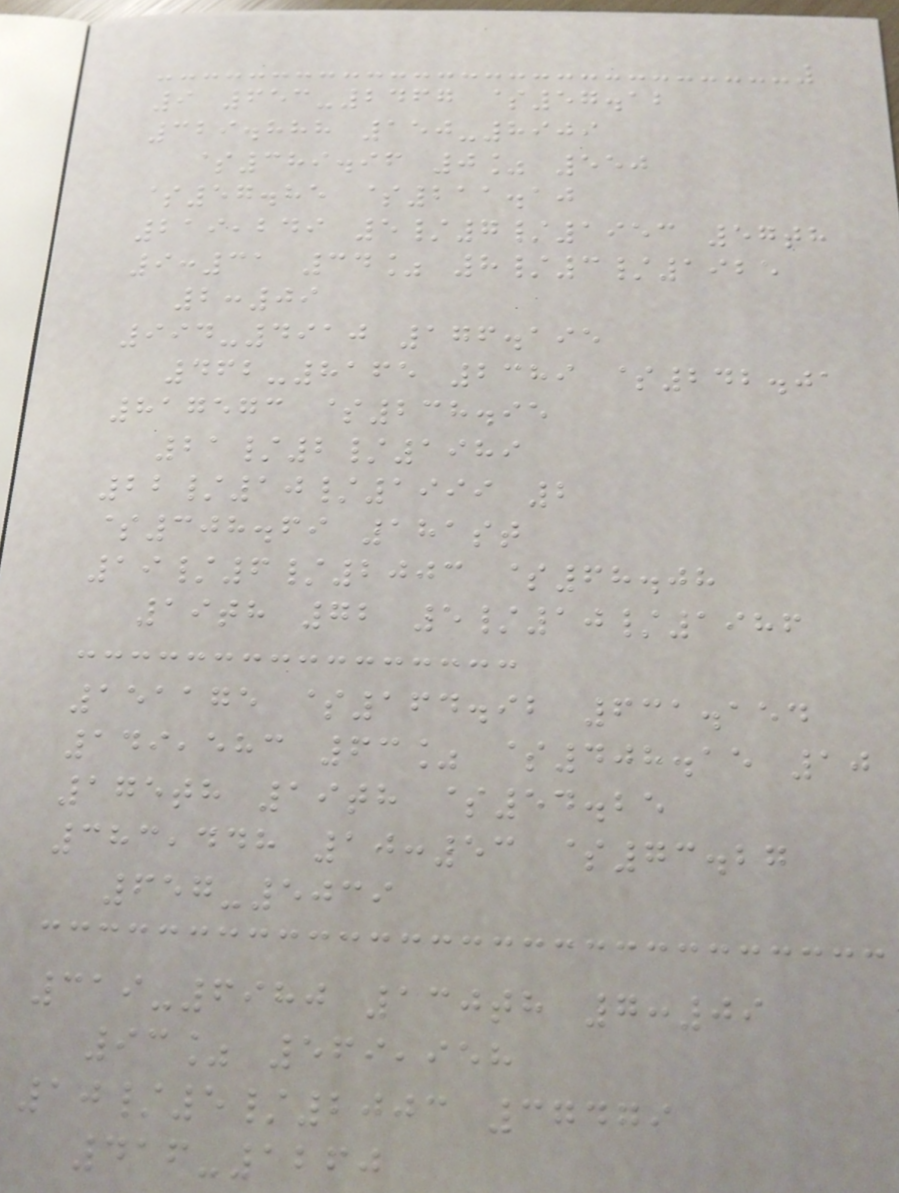9 653-2467 $57.12
329.888 150-8909
$389.96 0% 550
$57.85 $211.10
219,249 5/7/1953 57th
9:31 34% 8/3/1925
2:09
994-4910 176.195
462-8165 2389 $242.01
817573 $238.95
21/2/1989
22/10/1999 2
$308.69 181st
19/6/2003 $68.08
19th 72 5/10/1986
151175 $164.92 631.154
149,583 63% $408.15 10
175th 19th $54.25
383,448 10:53 $73.27
657-5039
319-6980 130th 7:09
93% 569,958
10/5/2003 37479
416-1260
